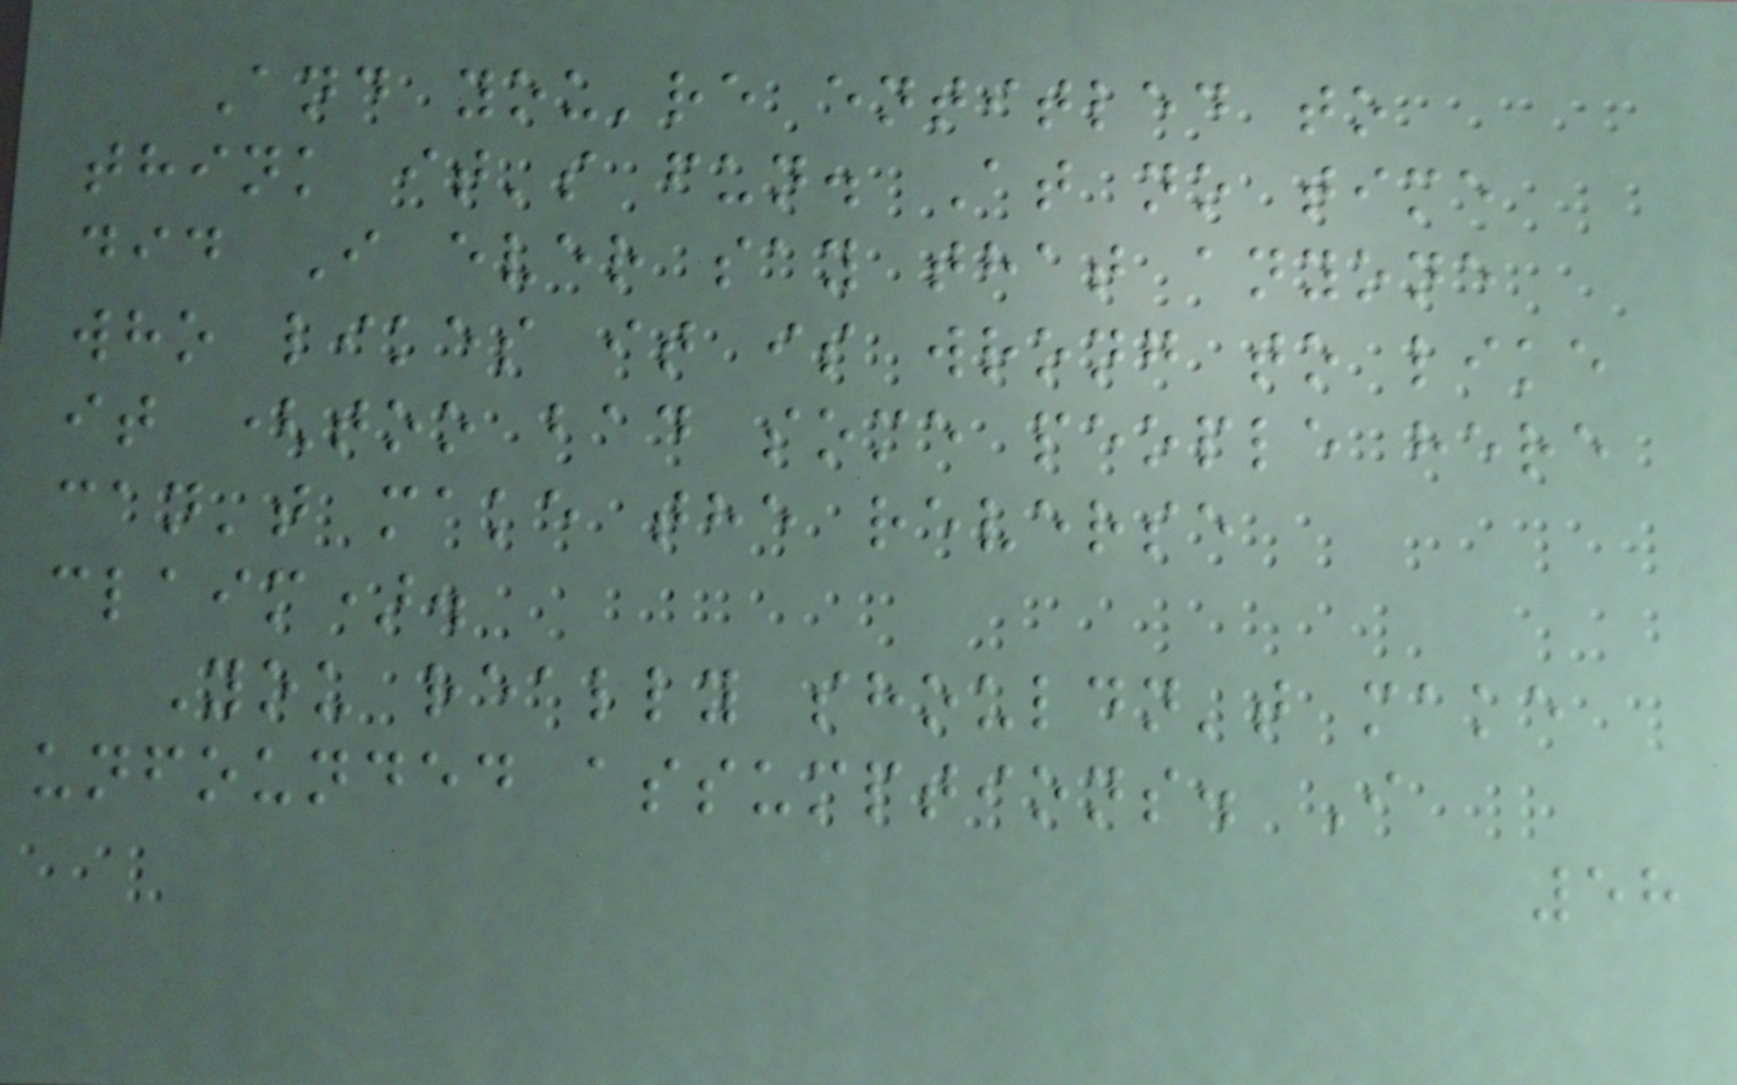And you're entitled to
think it's fun. At no time
did I ever say that anyone
who likes it is wrong to like
it (too bad some people here
can't make the reverse
claim).
You really shouldn't make
unfounded assumptions. I
58
